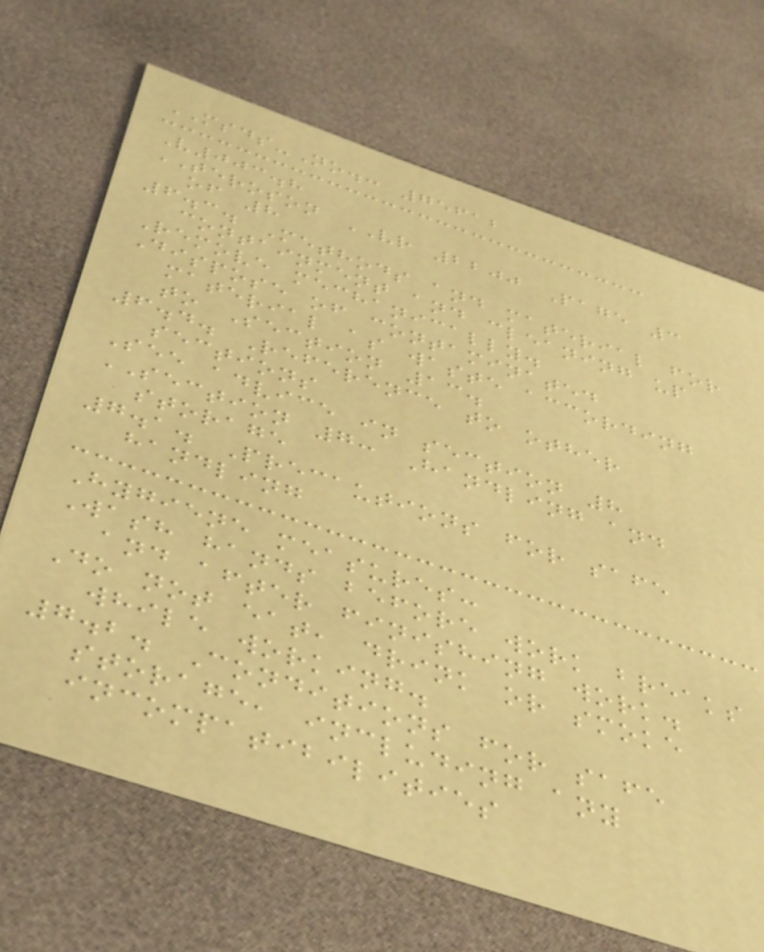MSDS-No.: 75612
V003.8
TEROSON VR 2200 Page 3
of 8
6.3. Methods and material for
containment and cleaning up
Remove mechanically.
Dispose of contaminated
material as waste according
to Section 13.
6.4. Reference to other
sections
See advice in section 8
SECTION 7: Handling and
storage
7.1. Precautions for safe
handling
Hygiene measures:
Wash hands before work breaks
and after finishing work.
Do not eat, drink or smoke
while working.
7.2. Conditions for safe
storage, including any
incompatibilities
